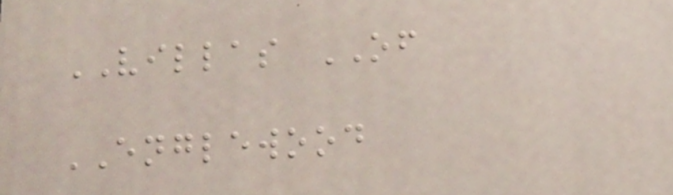VILLAS OF
ENGLEWOOD
